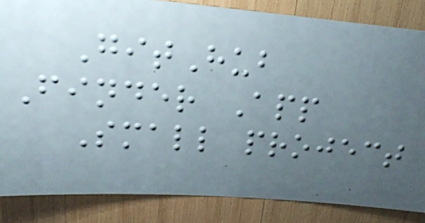GitHub
Finder App
Small project
